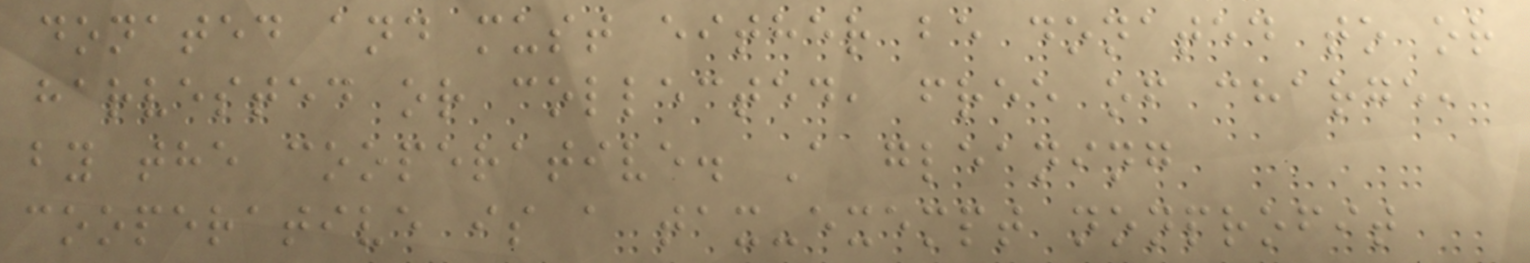donated and must either be donated to or
harvested or collected, free of charge,
by the cooperative. A gleaning
cooperative is a tax-exempt nonprofit
